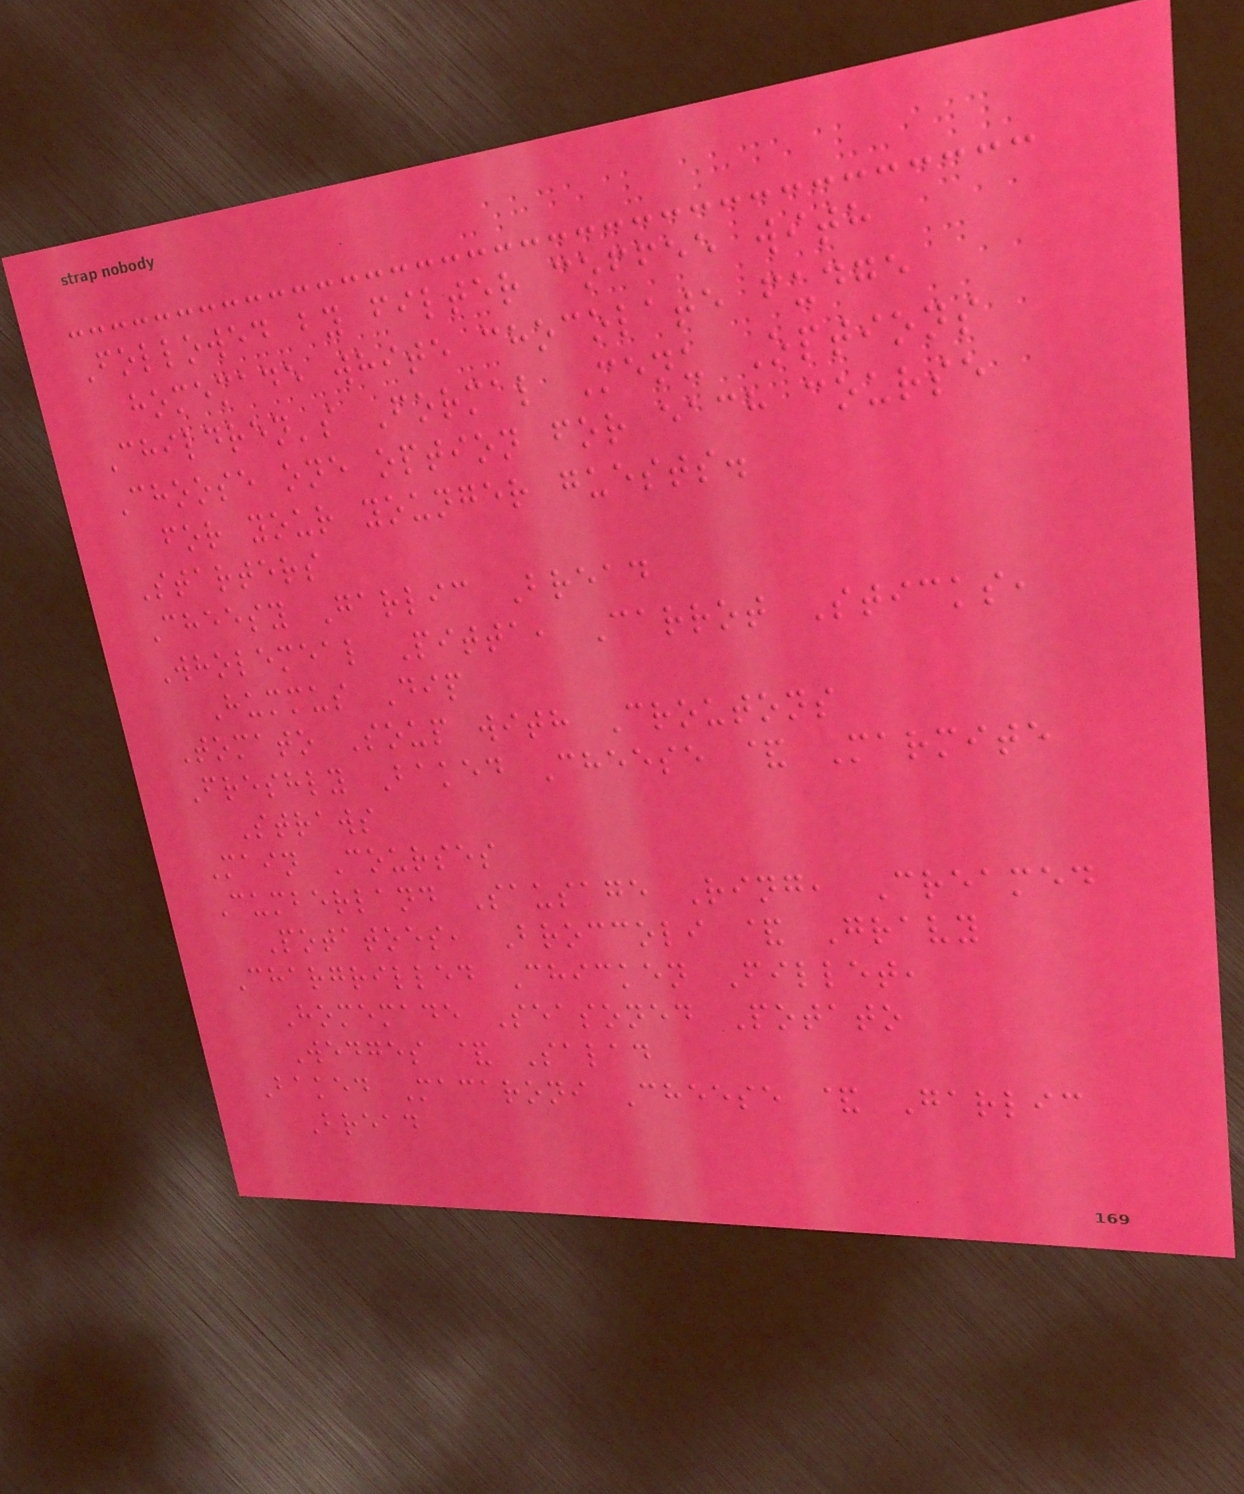Followed by filter coffee with
homemade white chocolate fudge
Children's Formal Menu Options
Choose one option for each course
for your younger guests.
Starters
Cheesy Garlic Bread
Wholemeal Pitta, Carrot Sticks,
Hummus Dip
Tomato Soup with Croutons
Freshly Baked Cheese & Marmite
Straws
Main Courses
Cumberland Sausage Ring, Creamed
Potatoes, Broccoli & Gravy
Chargrilled Chicken Fillet,
Homemade Seasoned Potato
Wedges & Salad
Baked Macaroni Cheese & Garlic
Bread
